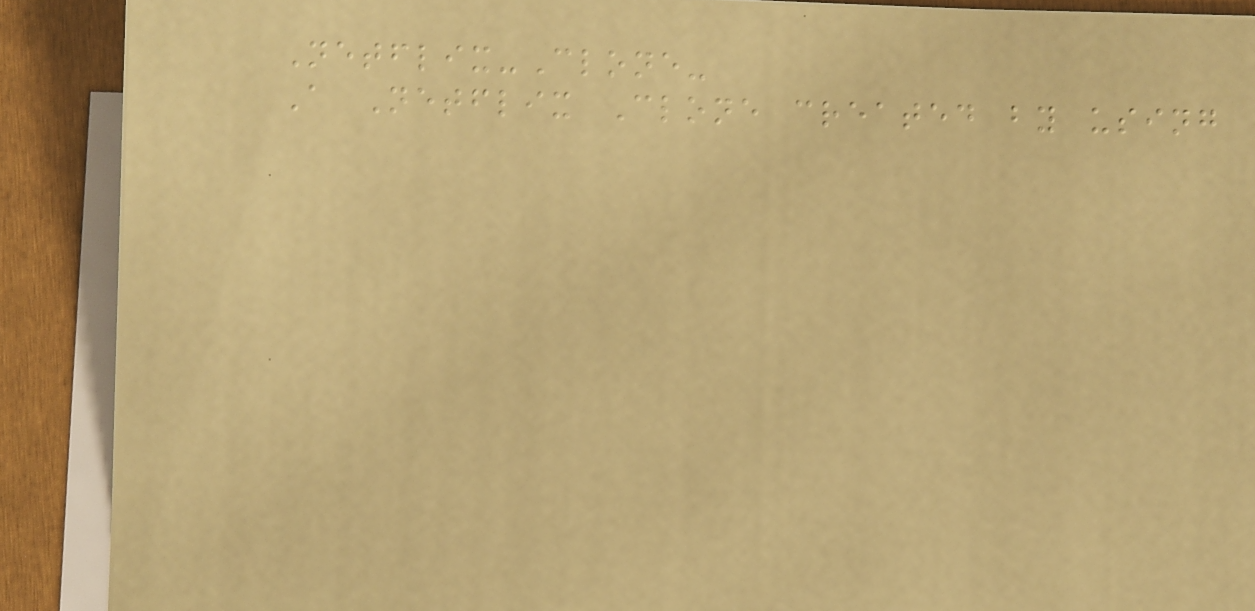Netflix-Clone-
A Netflix Clone created by using
